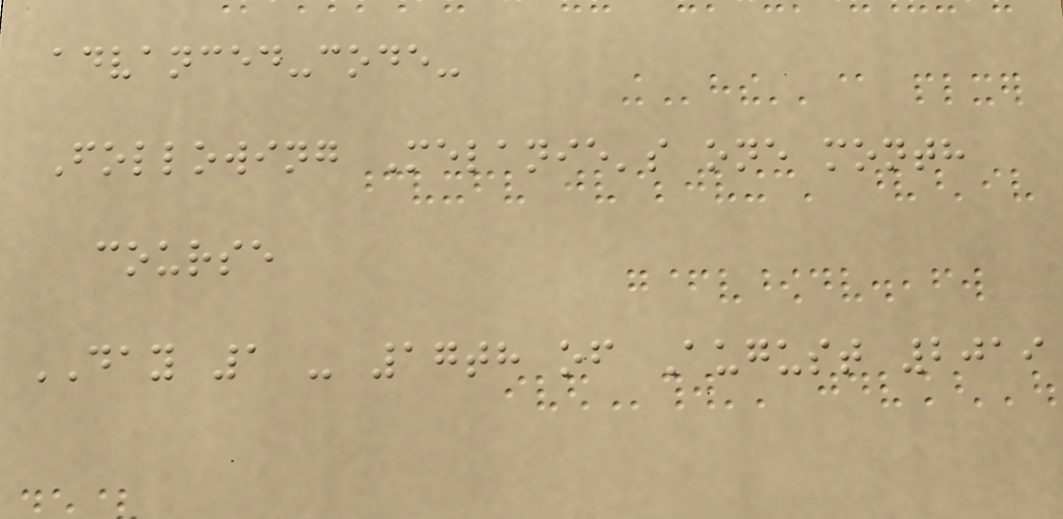advanced-code-
Following Melanie's one month
course
DAY 1 - 17th of August 2019
